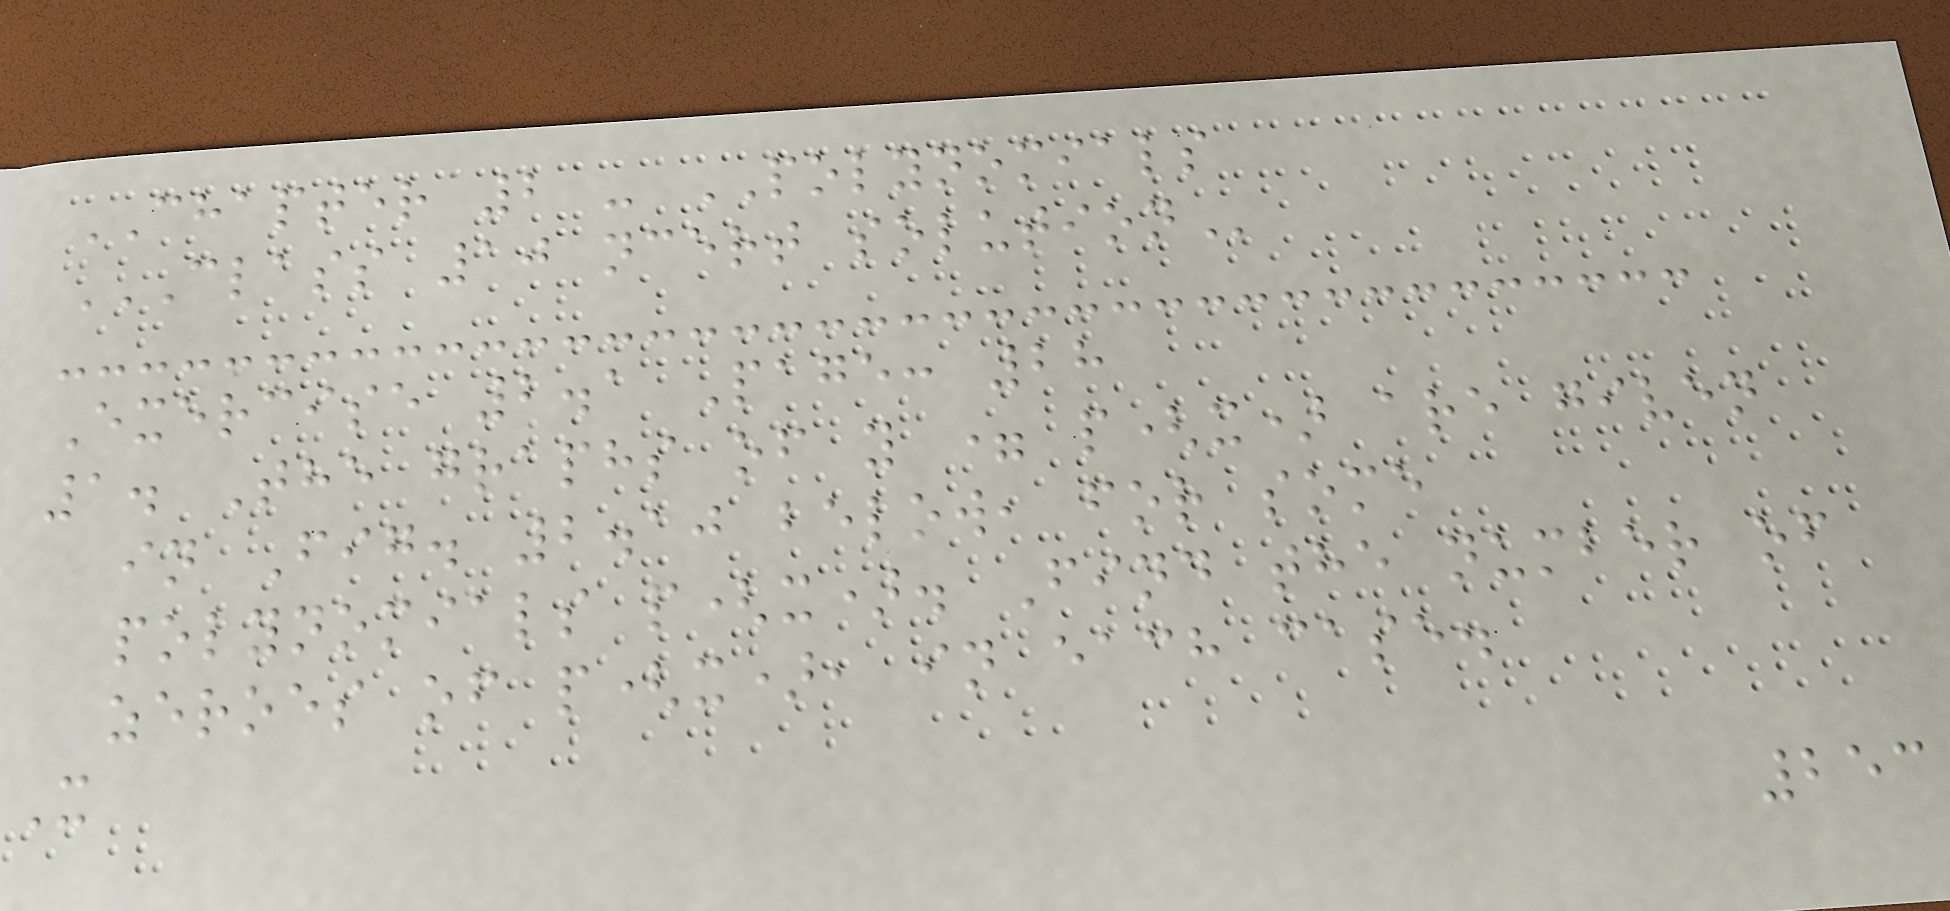CHAPTER 2 - POLYNOMIALS
CLASS 10 NCERT SOLUTION
Exercise 2.1 Page: 28
1. The graphs of y = p(x) are given
in Fig. 2.10 below, for some
polynomials p(x). Find the number of
zeroes of p(x), in each case.
X
253
